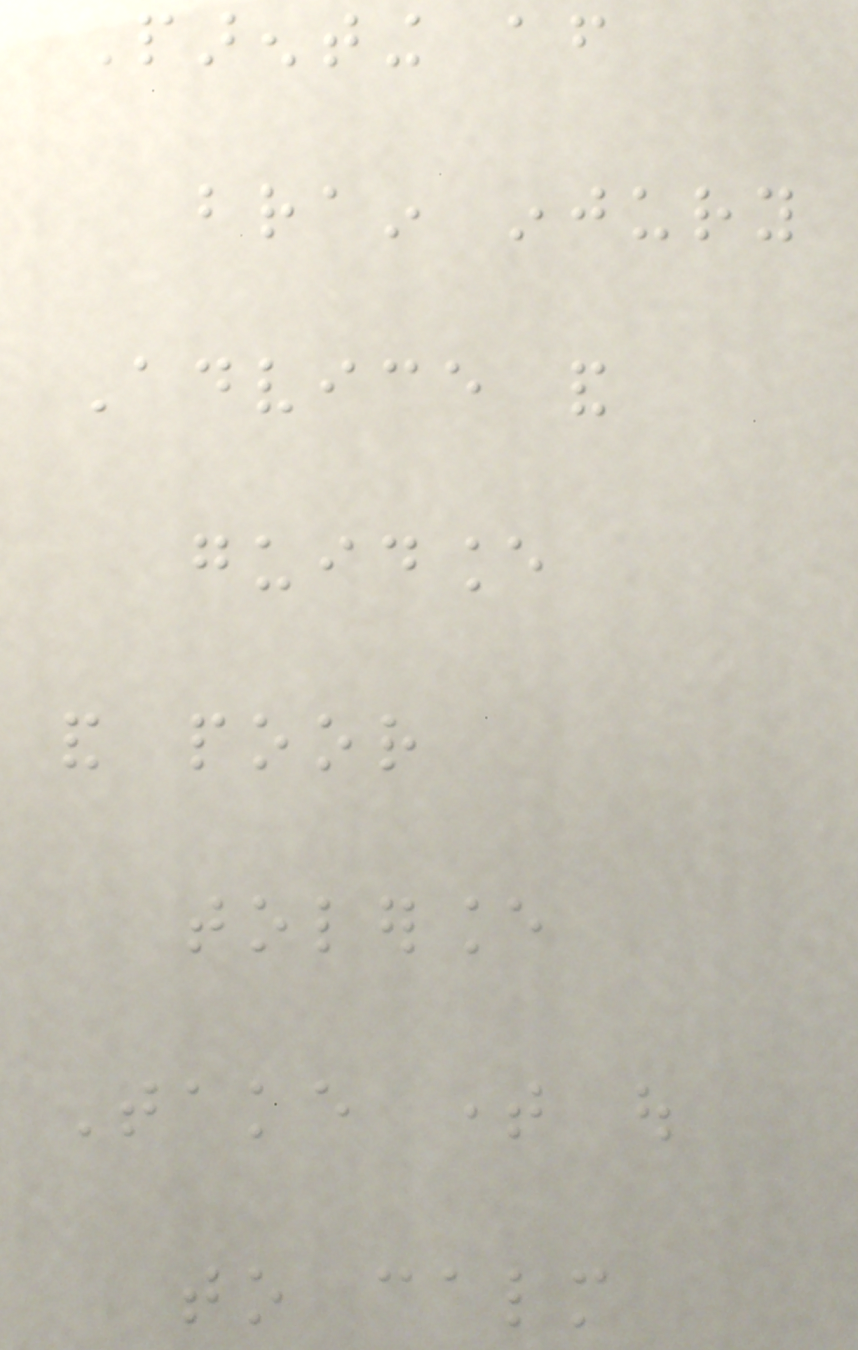Parenting after
brain injury
Advice and
guidance
and poor
tolerance
Take time out
to calm
